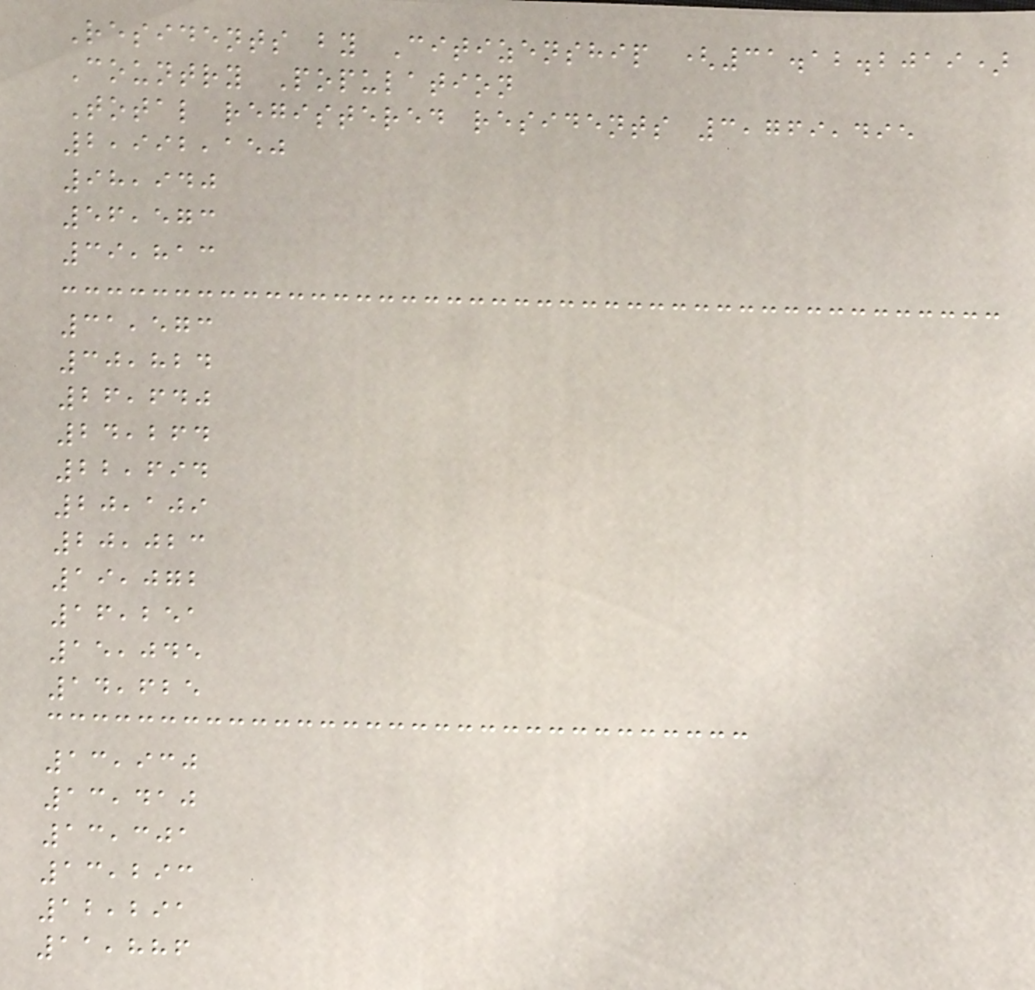Residents by Citizenship (31.12.2019)
Country Population
Total registered residents 3,769,495
2,992,150
98,940
56,573
39,813
31,573
30,824
26,640
24,264
22,694
20,109
20,023
19,072
16,251
15,045
14,625
13,930
13,410
13,301
13,293
12,291
11,886
